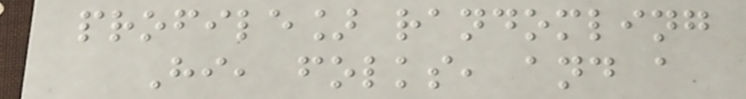profile] randomling
Hi, folks, and a
